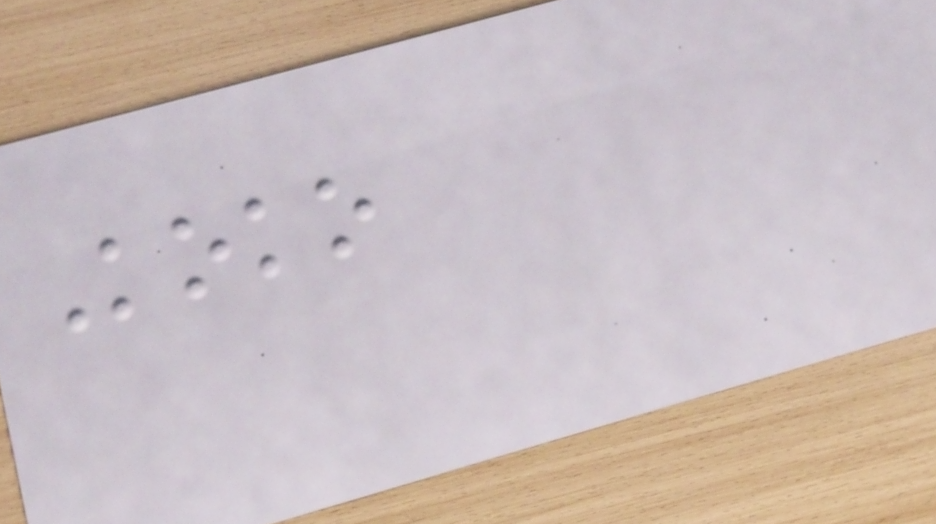Koko
